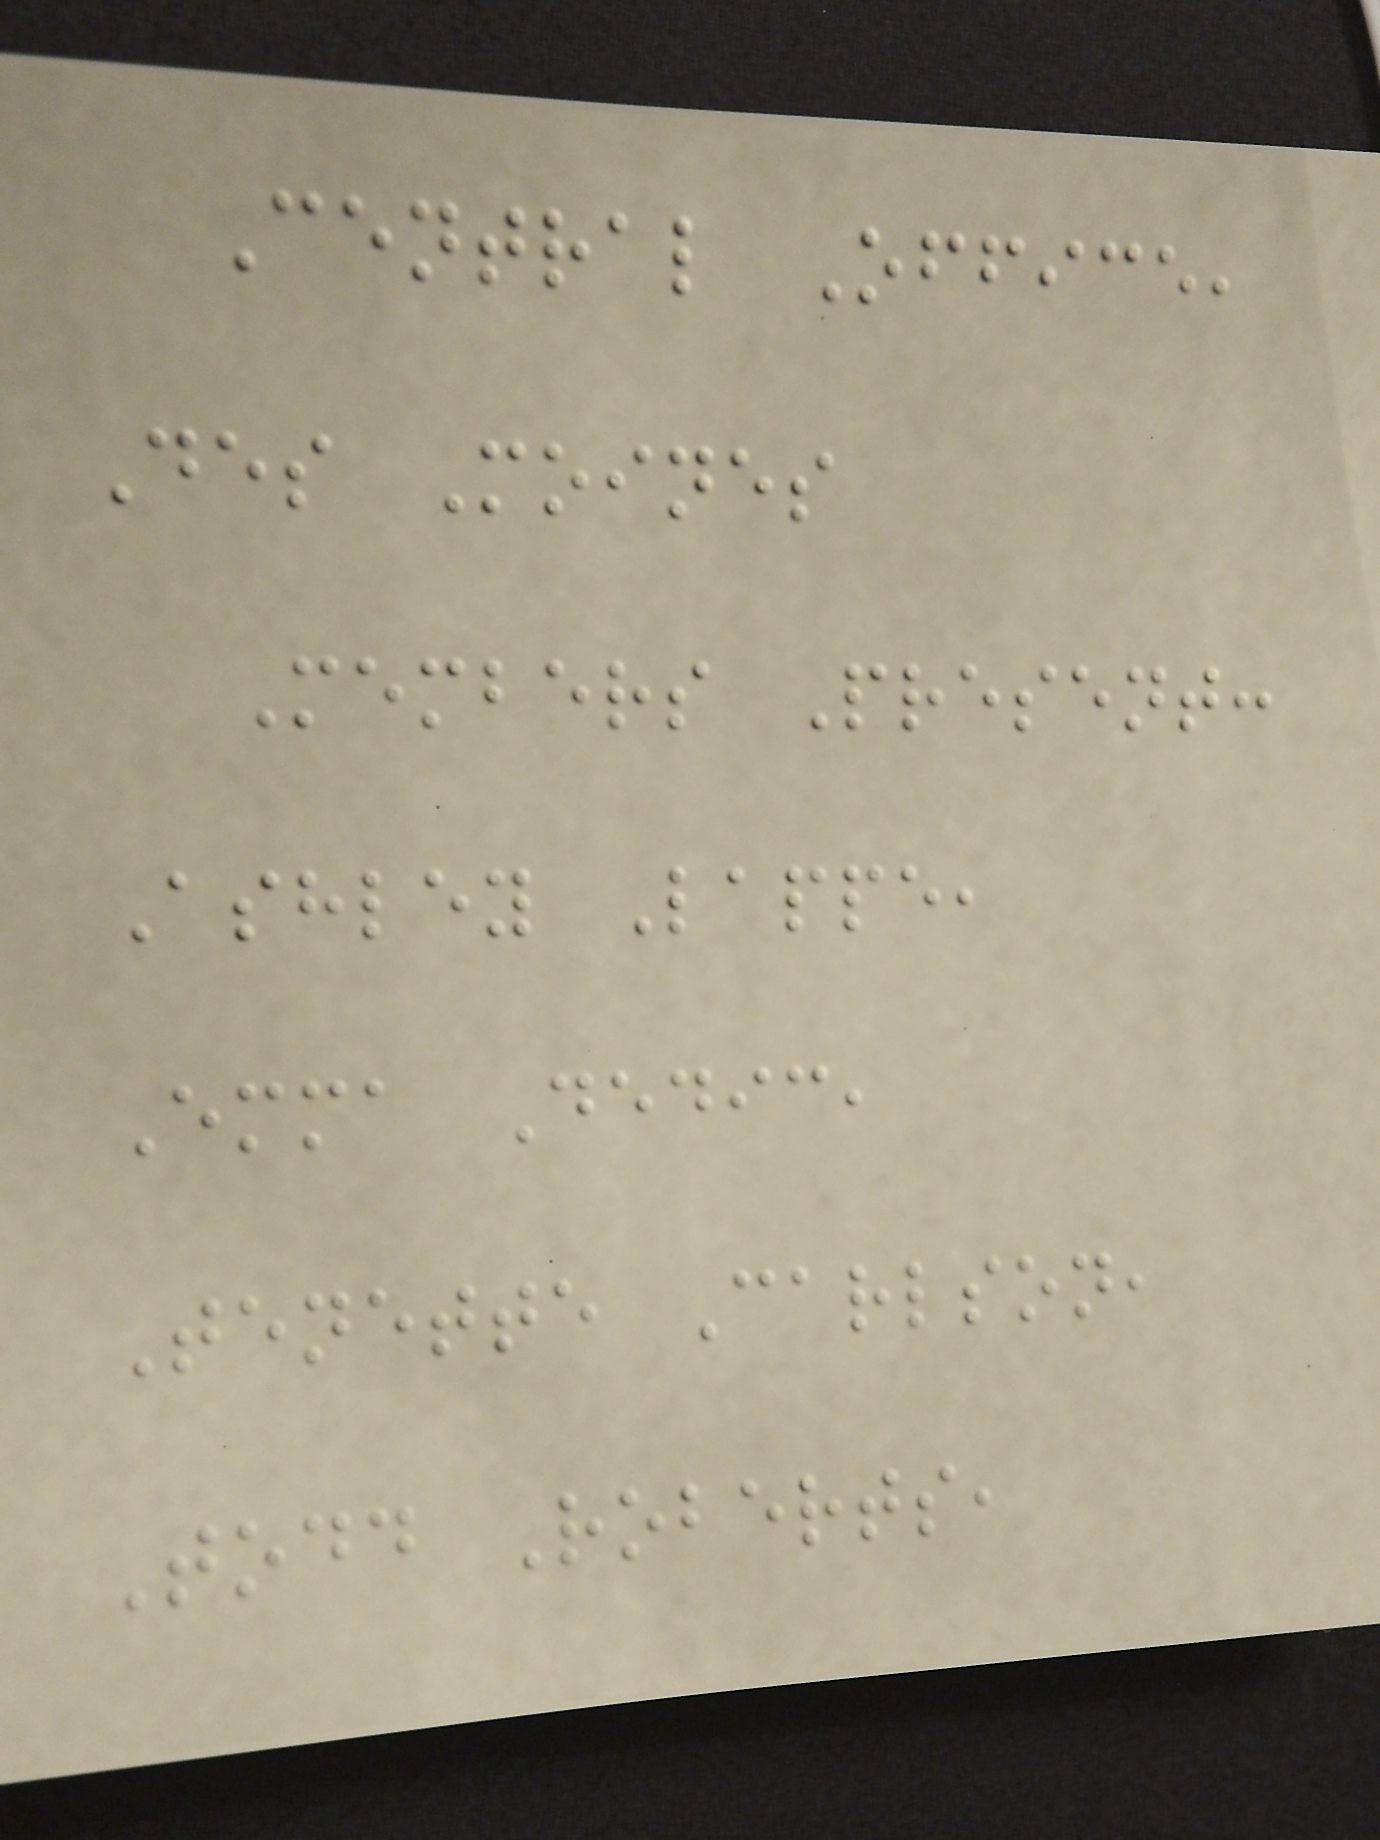Central Office,
Des Moines
Members Present:
Ashley Lappe,
Emma Dedic,
Tenette Carlson,
Todd Roberts,
